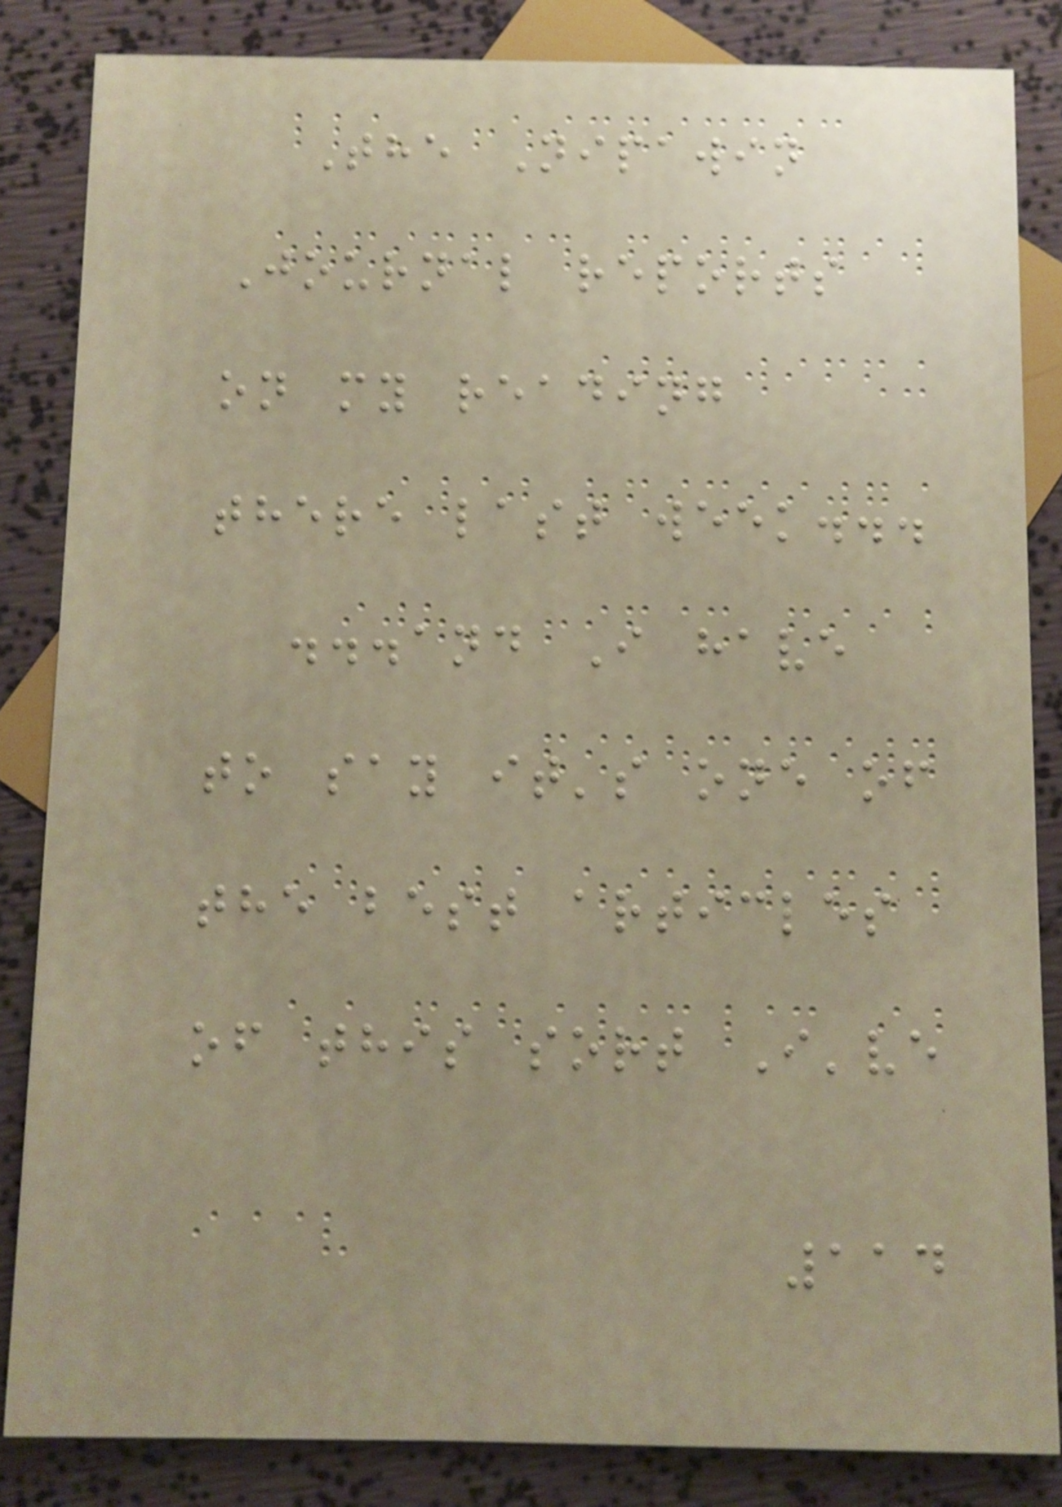The Nipawin
Journal reports
on my reading
there last week...
...and I have
to say it's one of
the best articles
of this sort I've
114
